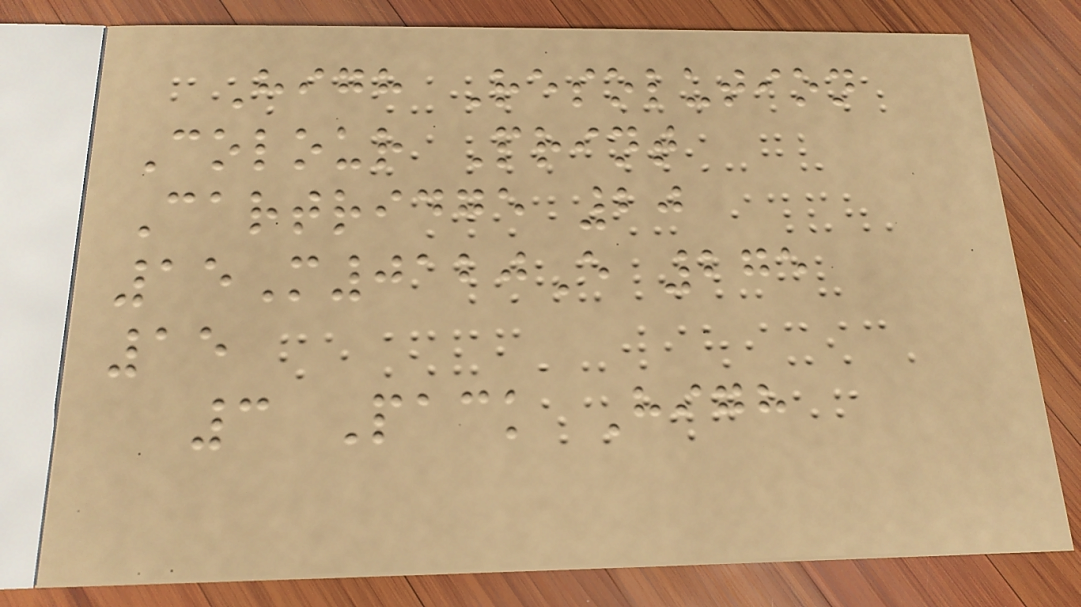High Resolution
Colour Print
Cartridge 20
15M0120E 275
15
3 Pack High
